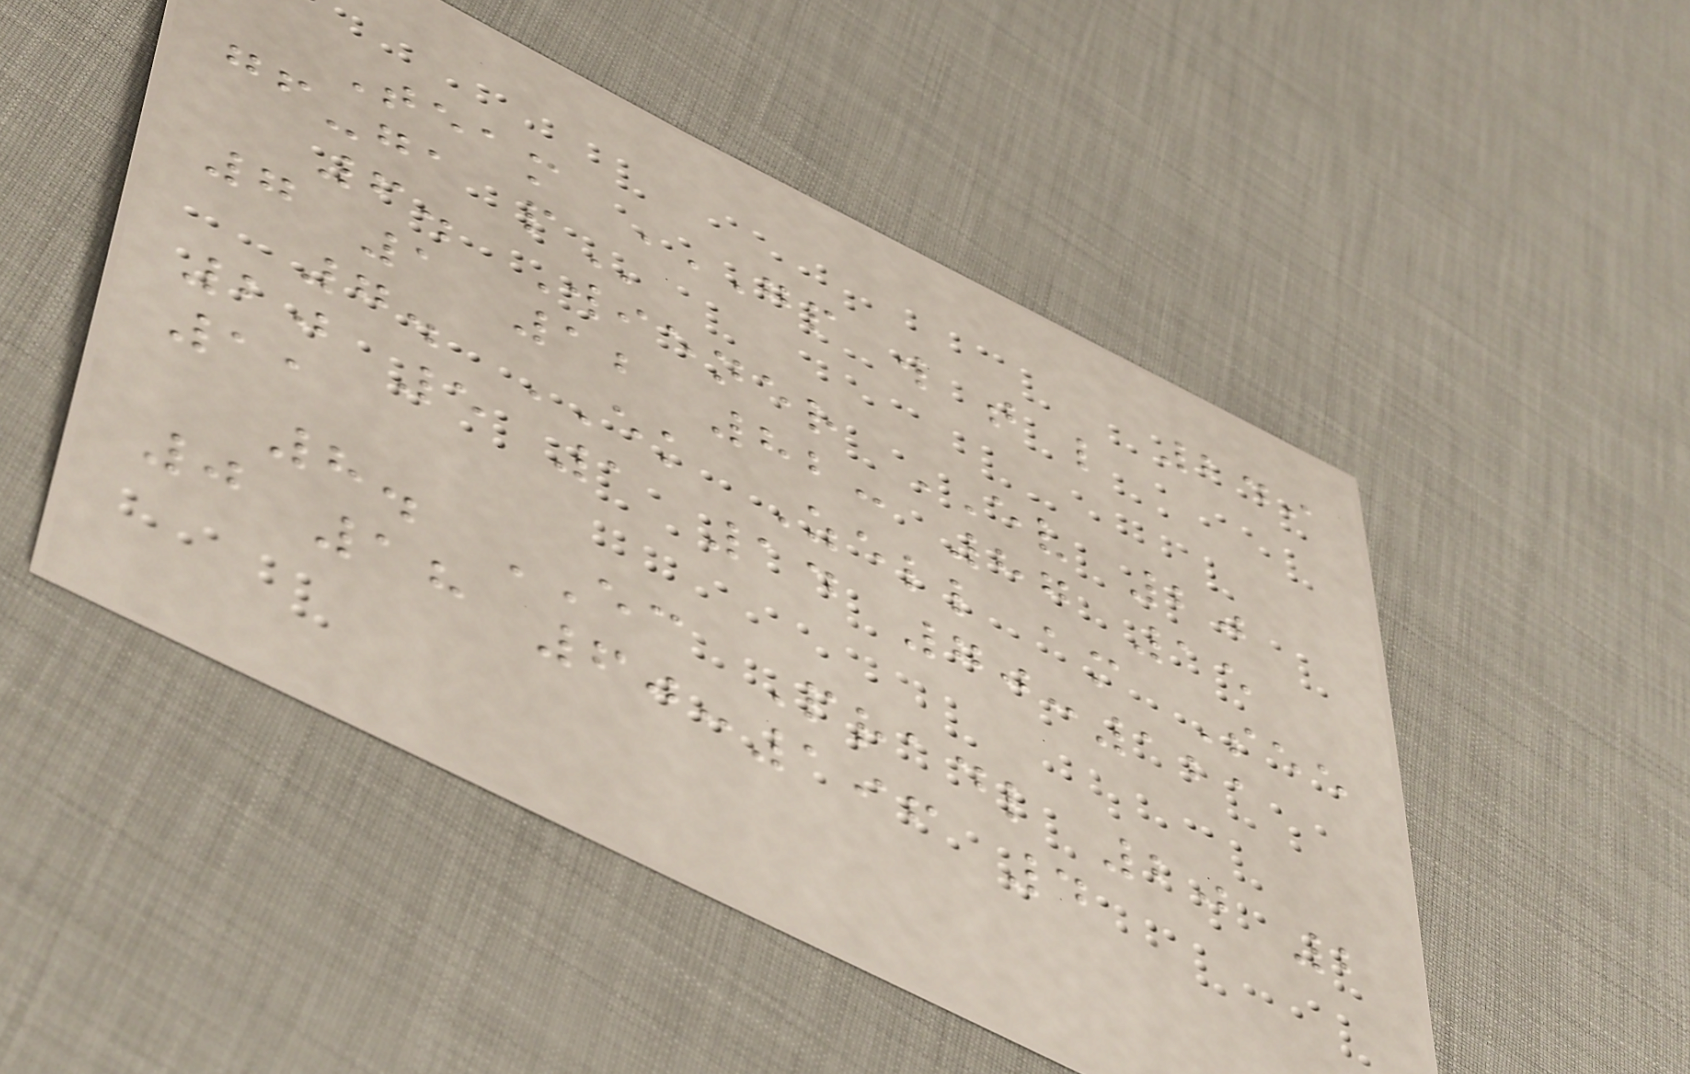249
Team GP W T L
GF-GA P
6. Wiener EV 20
7 1 12 82: 87 15
7. EK Zell am See
20 5 1 14 70:121
11
8. EC Pradl 20 2
0 18 60:196 4
